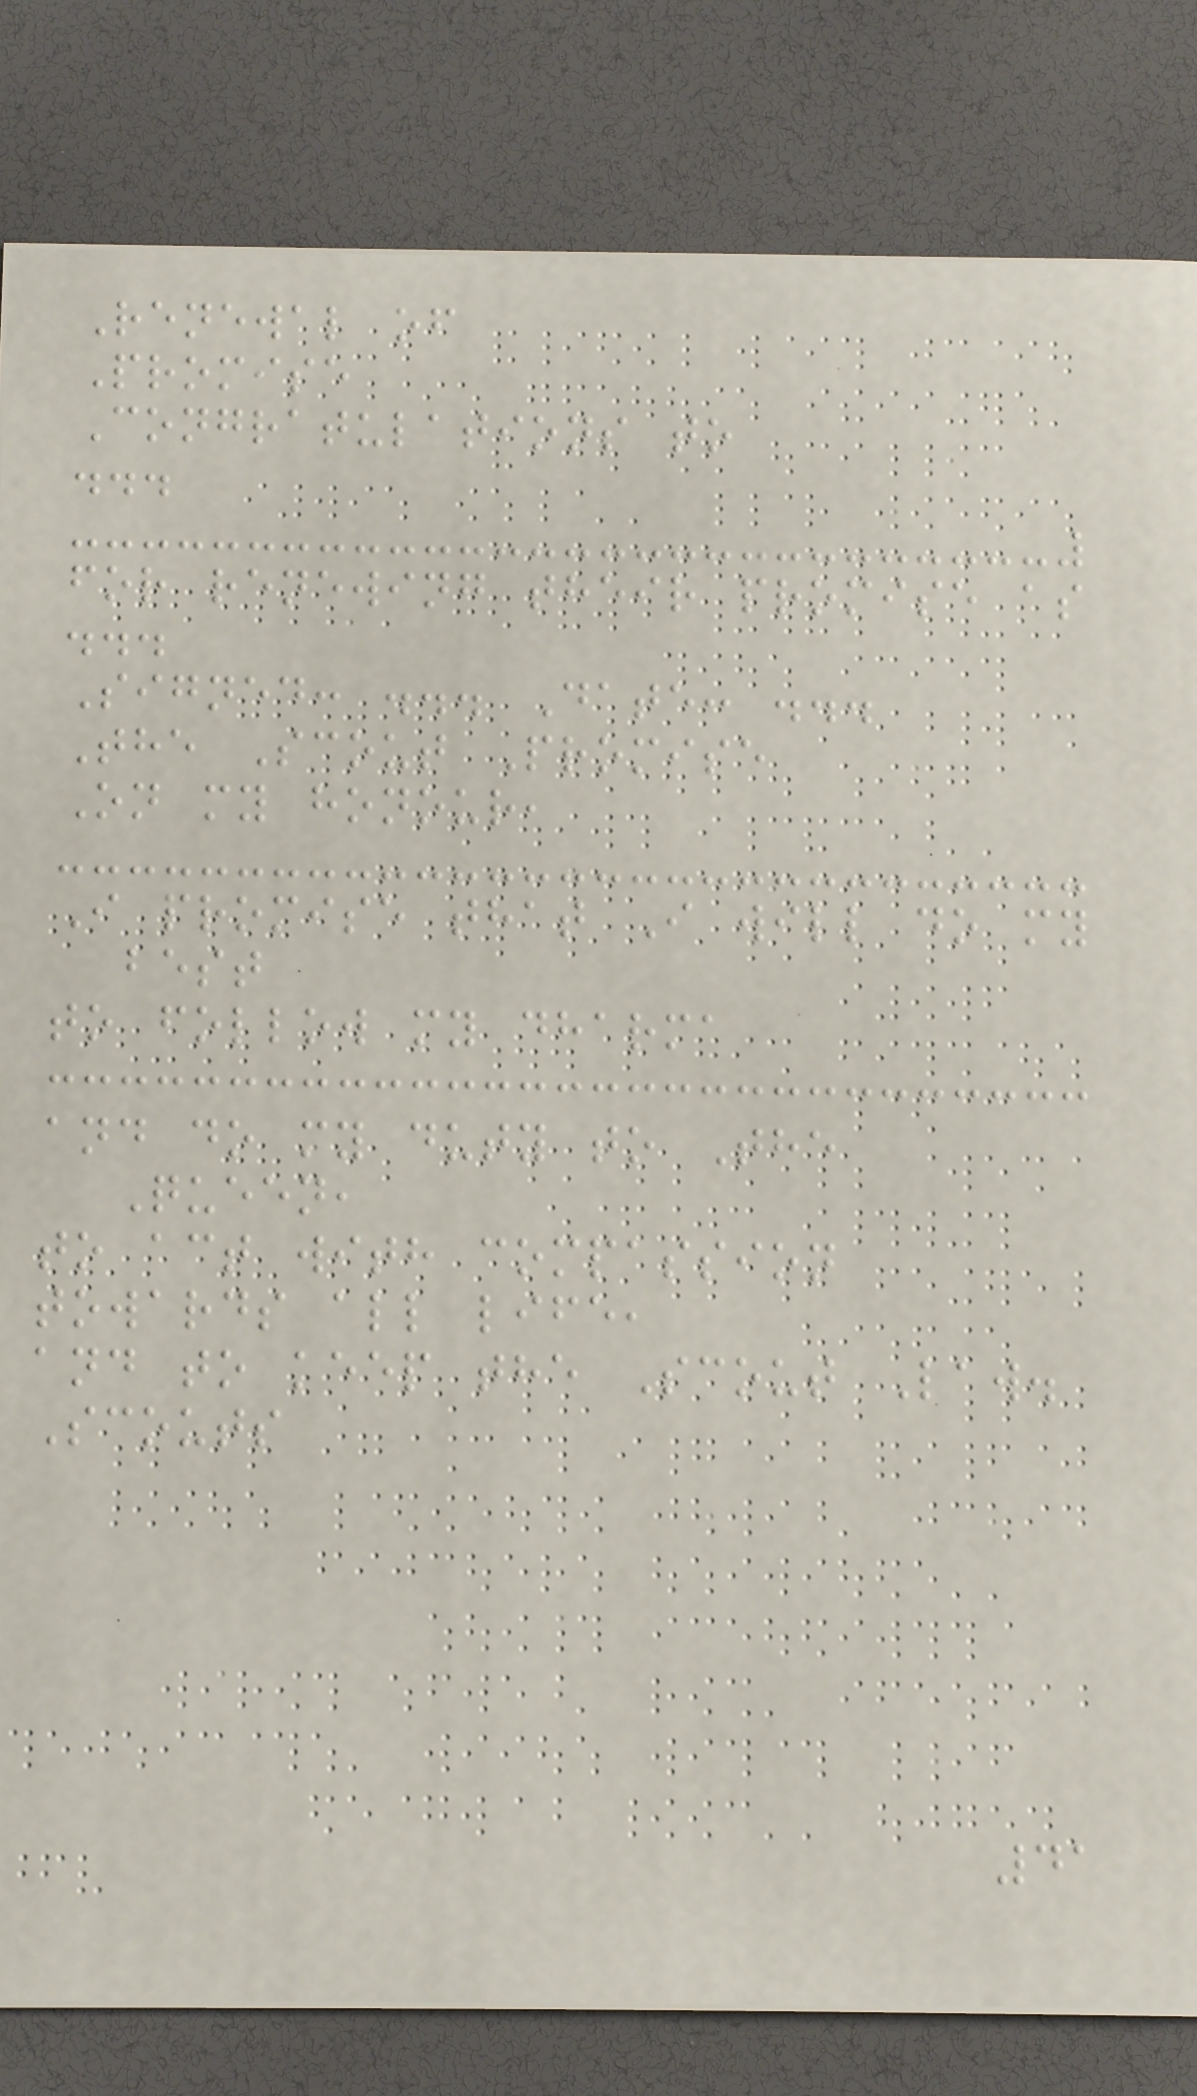Renewal of
Promise
Congratulations to
...
for renewing their promise as
...
Signed: ... Date: ...
The Scout Promise
On my honour,
I promise that I will do my
best
to follow my dharma
and do my duty to The
Queen,
to act with compassion
towards all life,
and to keep the Scout Law.
Scouts
41
